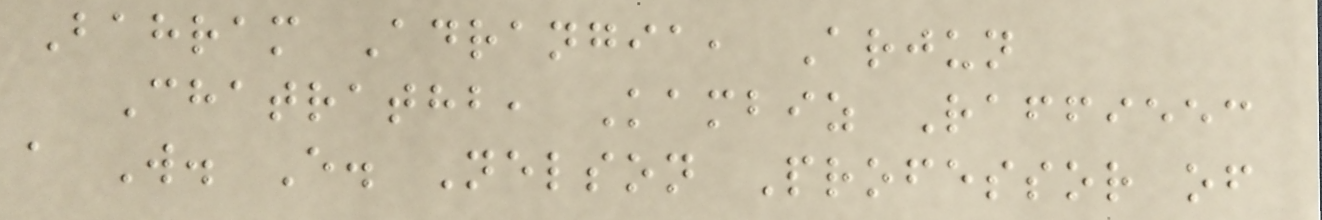Bahram Adrangia, Arjun
Chatrathb, Kambiz Raffieec
a W. E. Nelson Professor of
